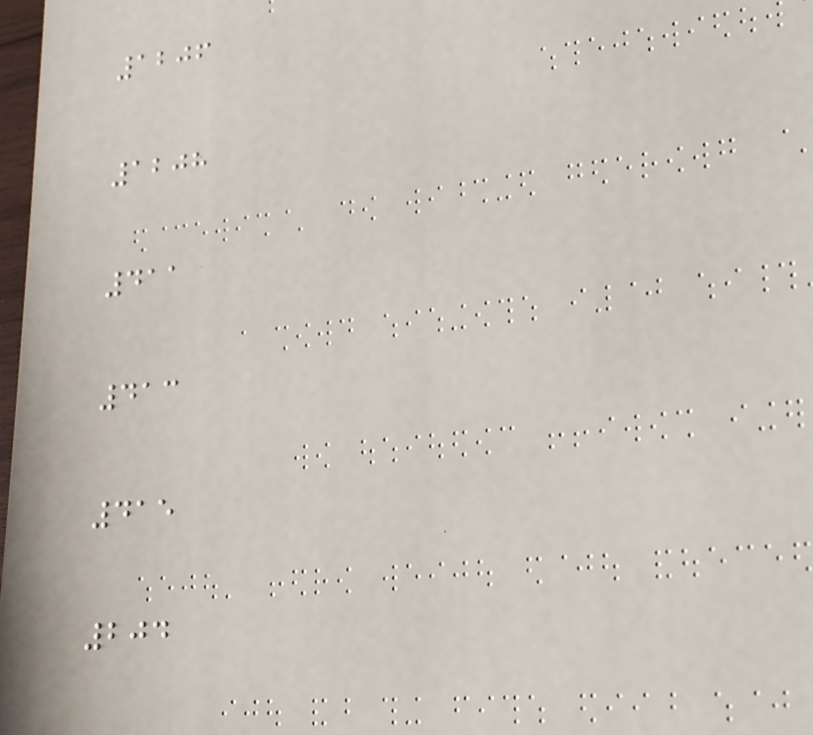1206
1208
411
413
415
204
